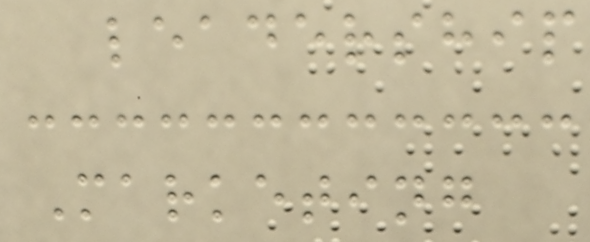leadership
Marketing
